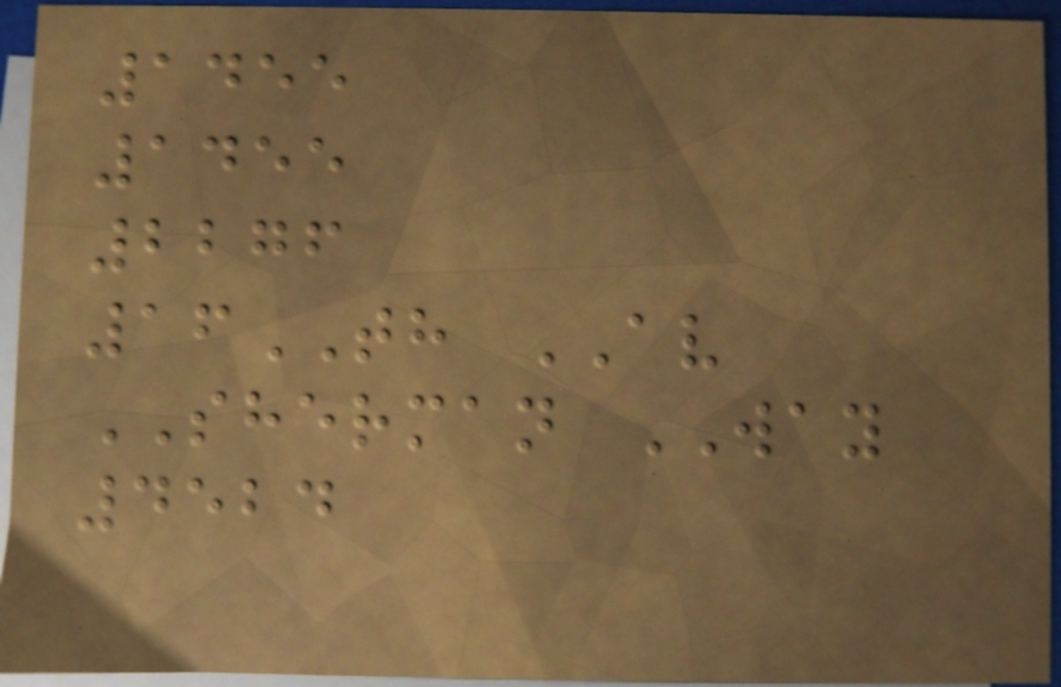1455
1455
2276
16TH AV
SHERMAN WAY
4524
